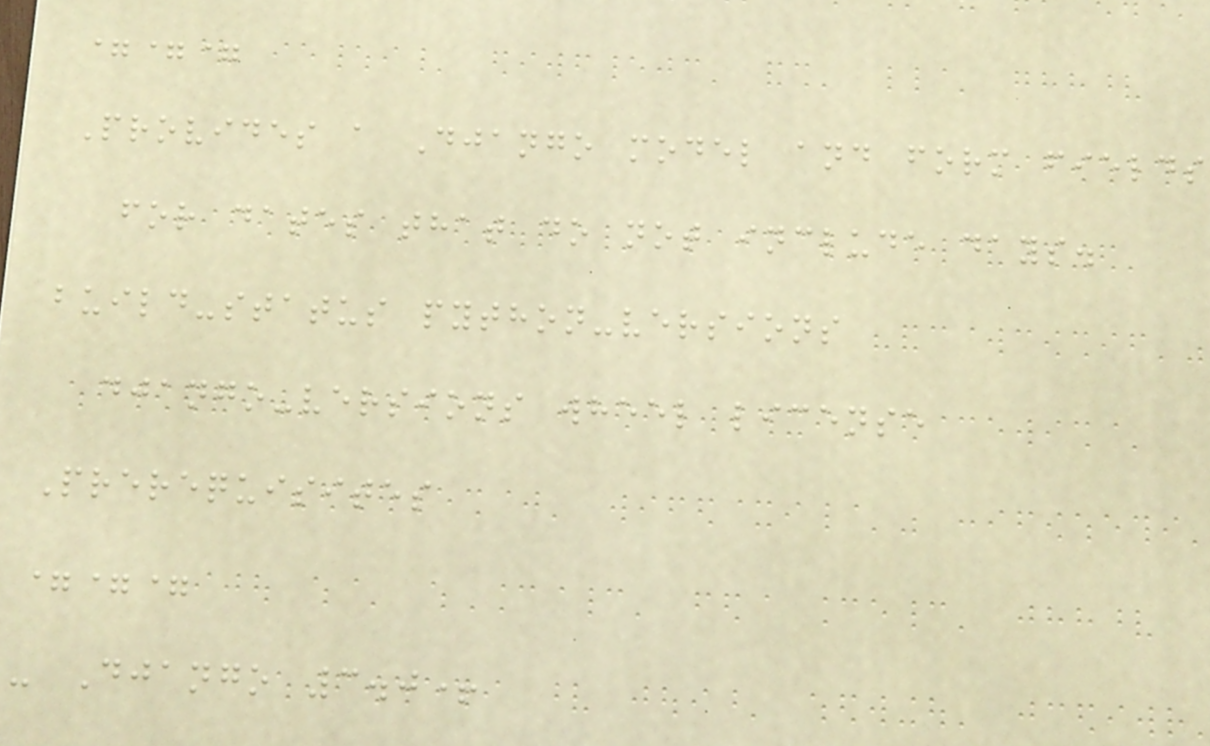===
Provides a Django model and form fields
for dates that do not include days.
build-status python-versions
django-versions wheel license
Prerequisites
===
- Django 3.0+
